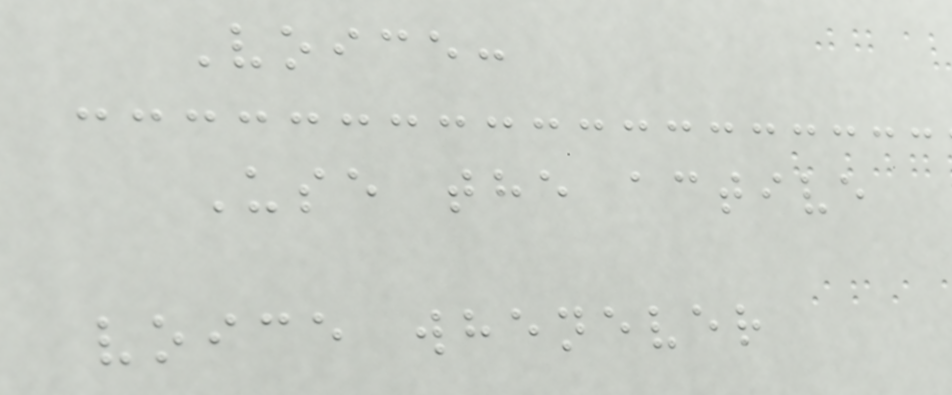Voice:
Use the active
voice whenever
